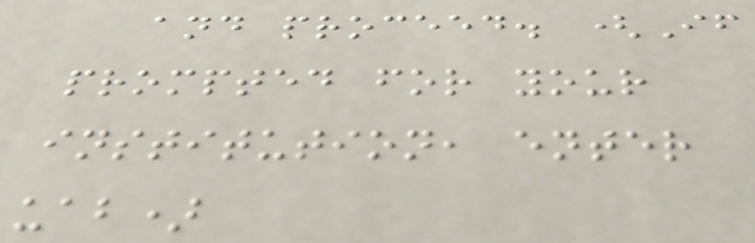and proceed. (If
prompted for your
institution, enter
uab)
